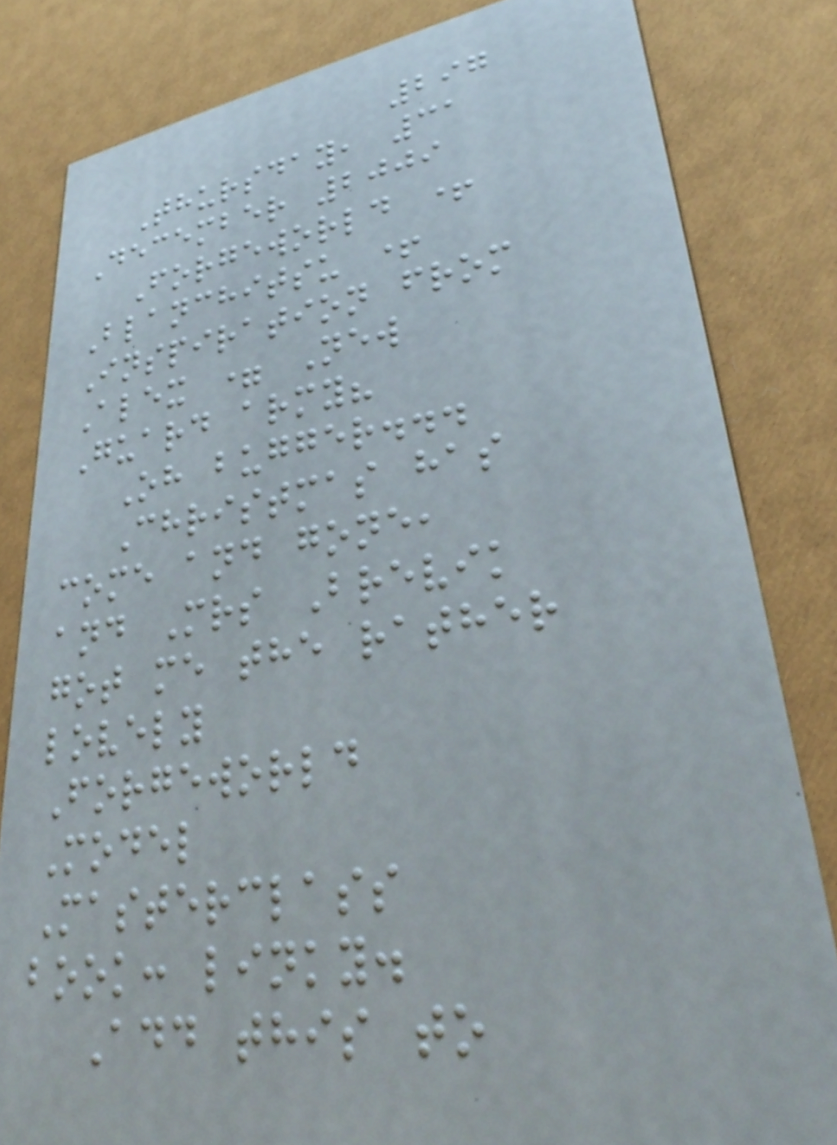297
Thursday, 31
December 2009
Forgeworld +
Blanchitsu +
Inspiration from
Alex = New
Guard army?
Oh bugger...
Christmas has
come and gone,
and Mrs Brevik
got me the rather
lovely
Forgeworld
Model
Masterclass
book: linky.
Add this to
